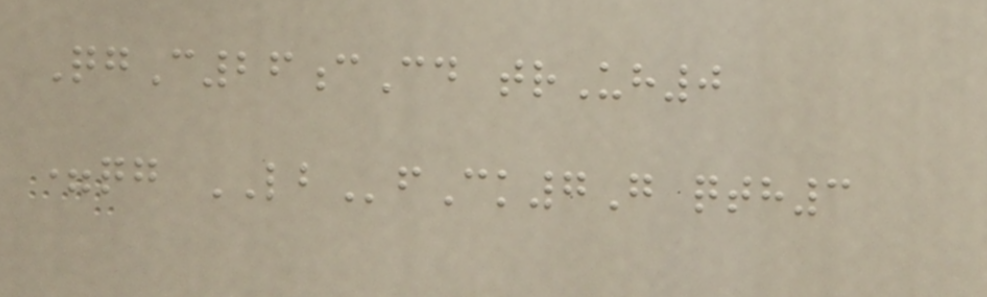QgC26cCd trUh0
=qg LBfCk7G qth3
